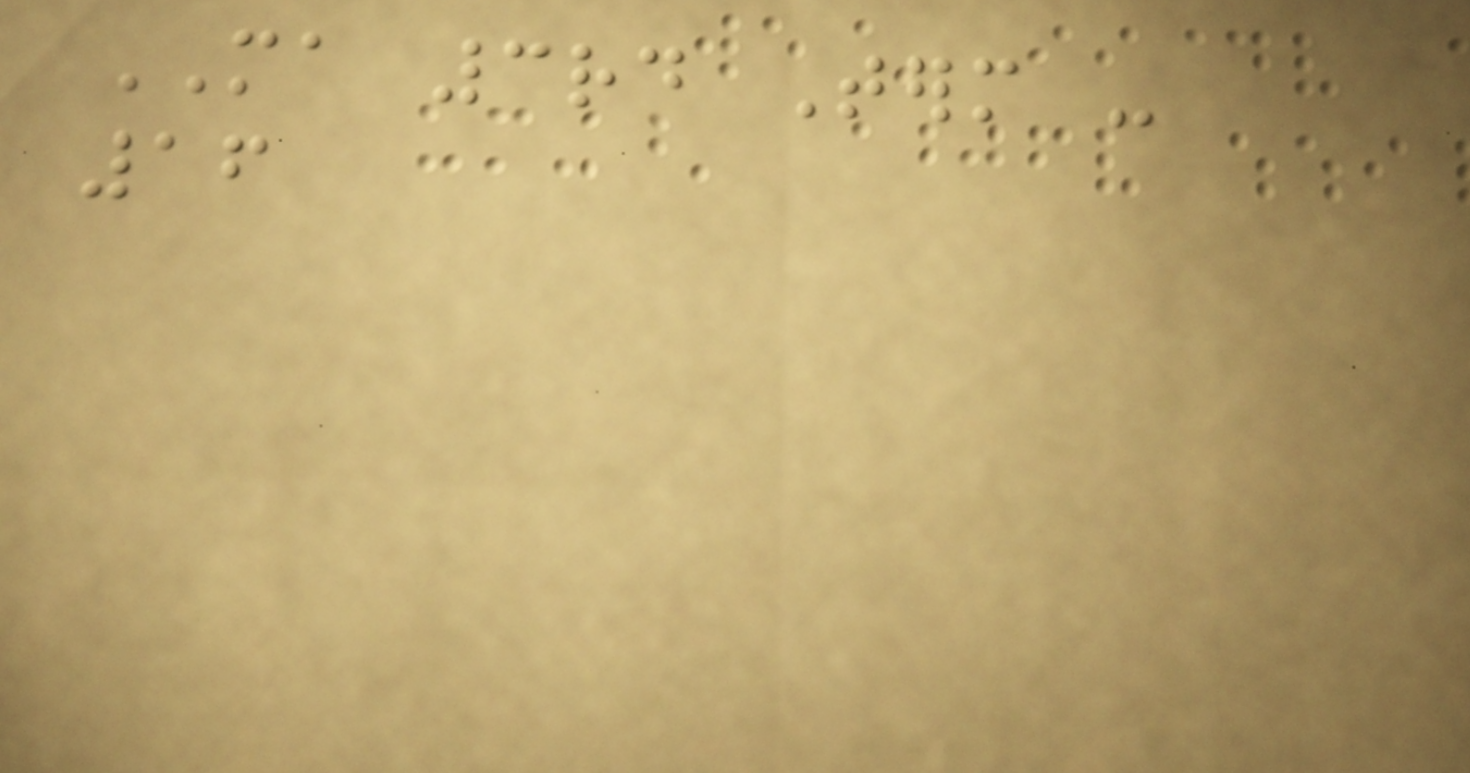MA 3rd Term -
16
